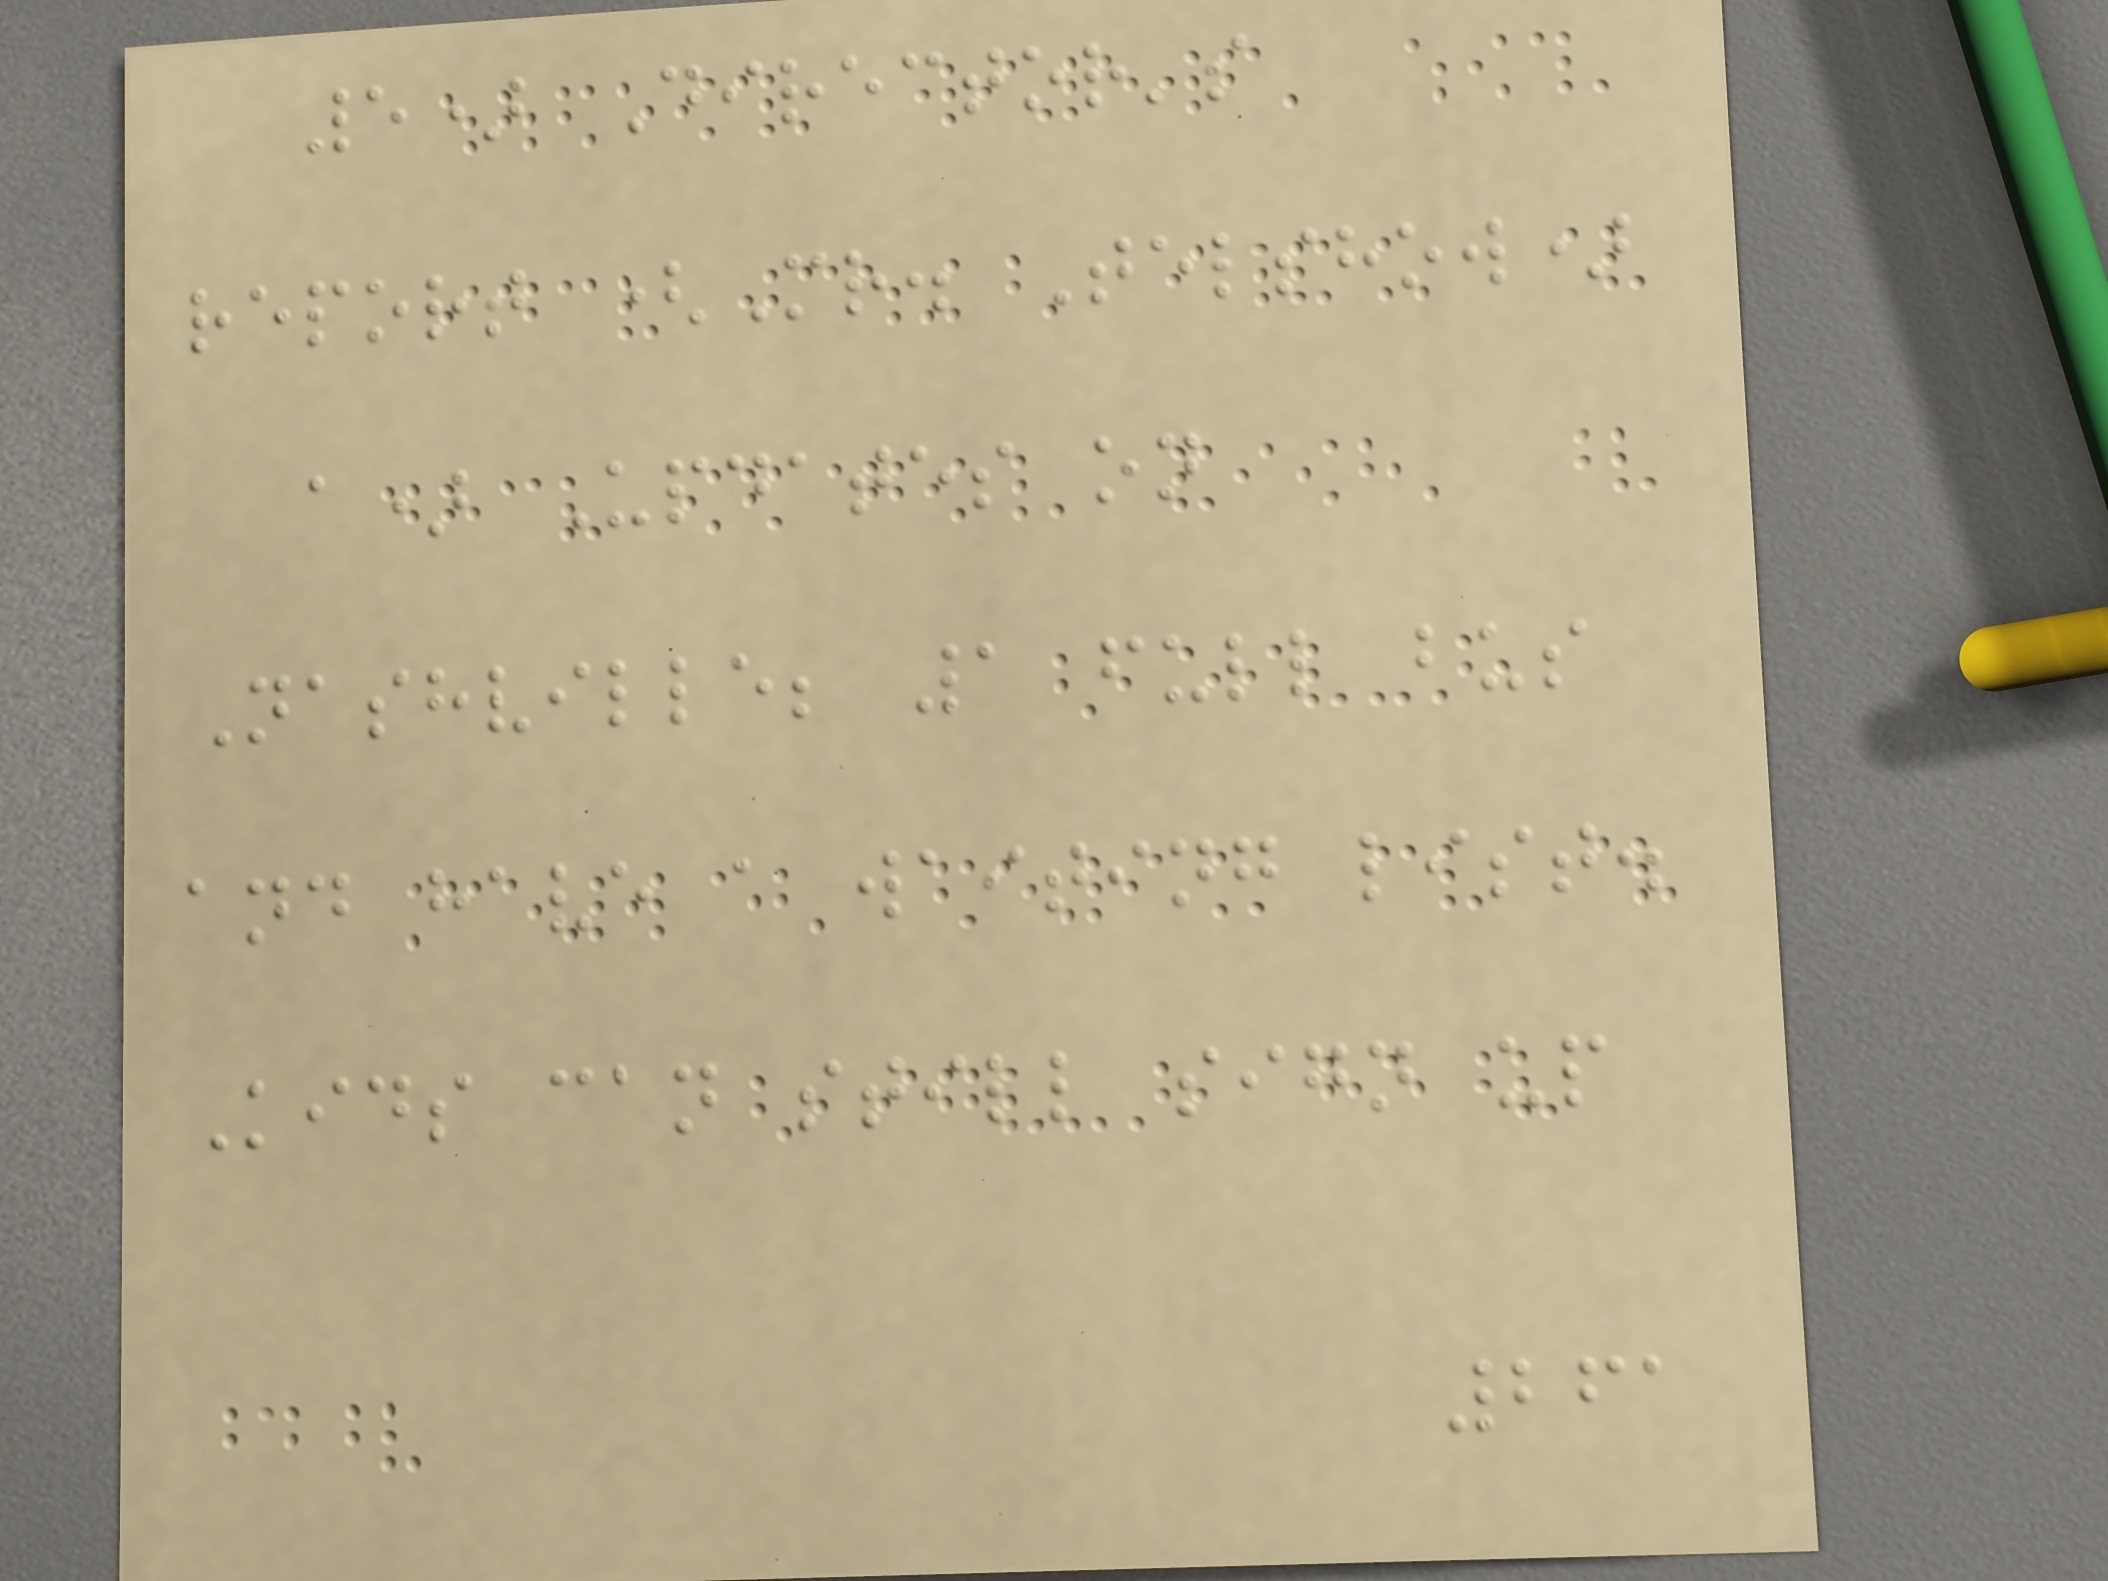5) Director's
report (Mr. Telshow)
a) Updates on
Nashville; 1 full bus
and have a waiting list.
Kids can still sign up
261
